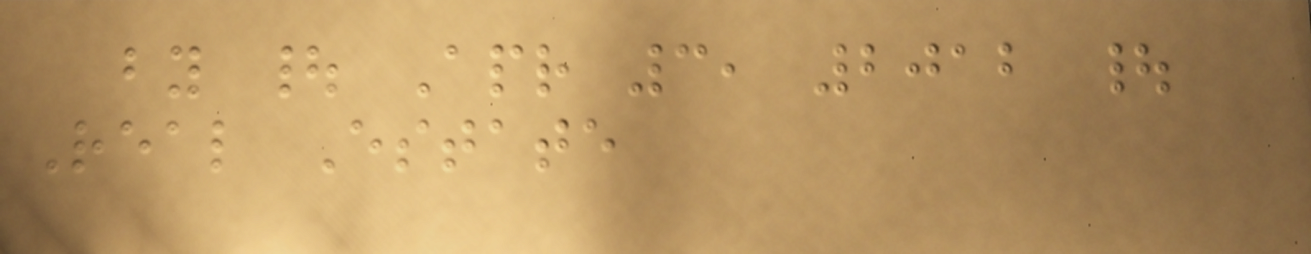by | Apr 3, 2012 |
Real Estate
